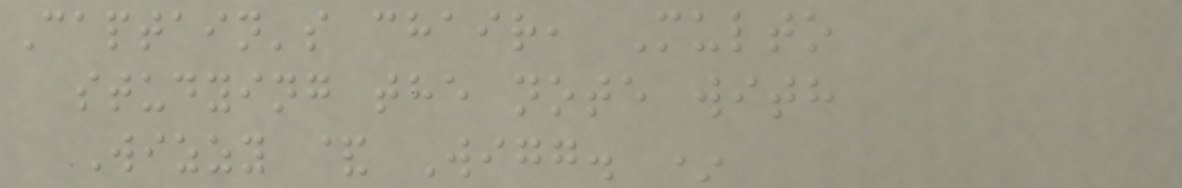Captain's chair, Multo
studying the note with
Wizzy & Wigg. *
